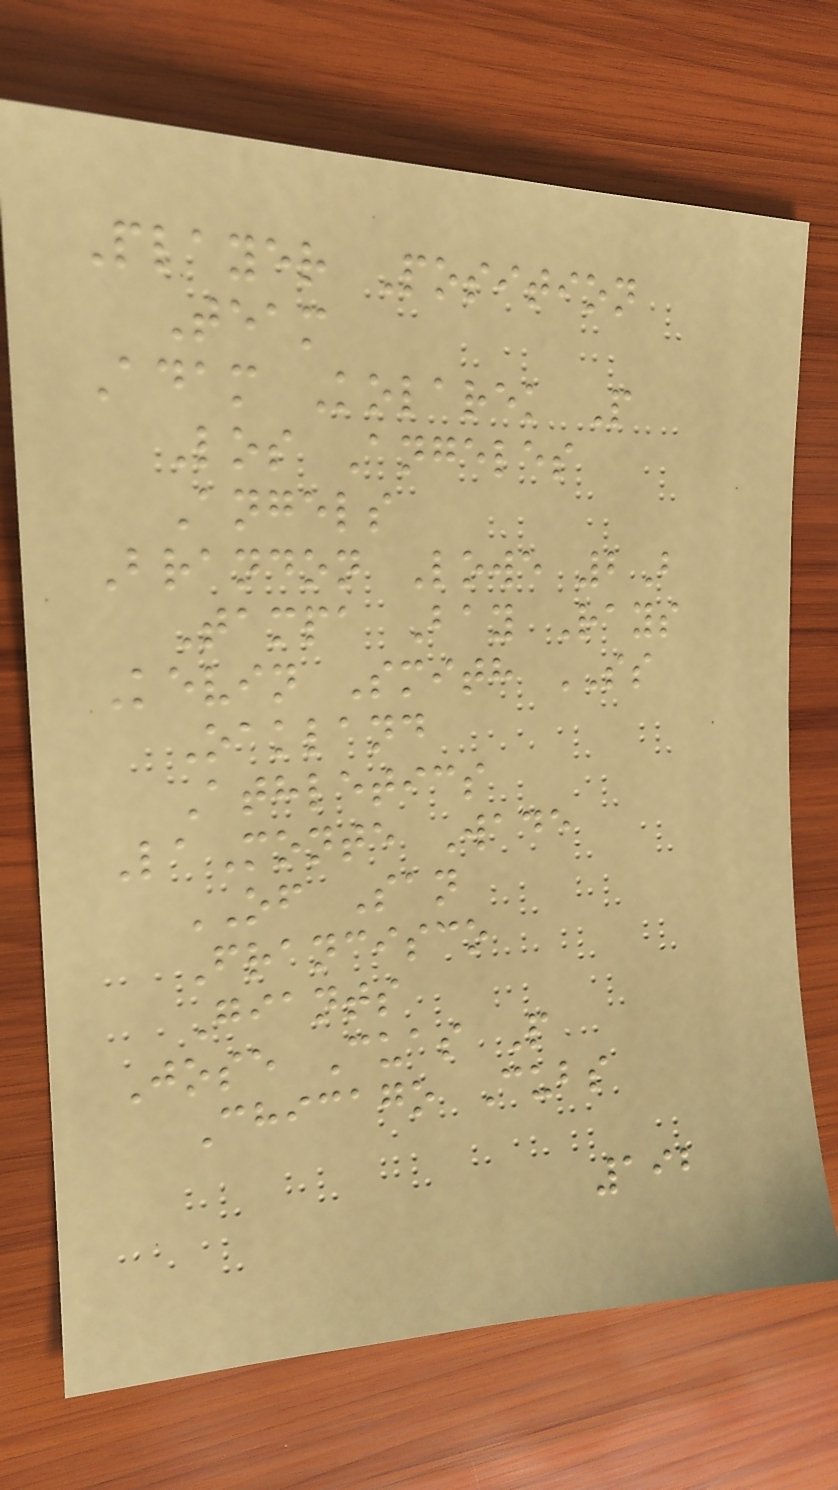Player Position
Team
Adam Kolarek P
Los Angeles
Angels
Brandon Lowe 2B
Tampa Bay Rays
Kevin Smith SS
Oakland
Athletics
LaMonte Wade
OF San
Francisco
Giants
Jose Cuas P
Chicago Cubs
192
